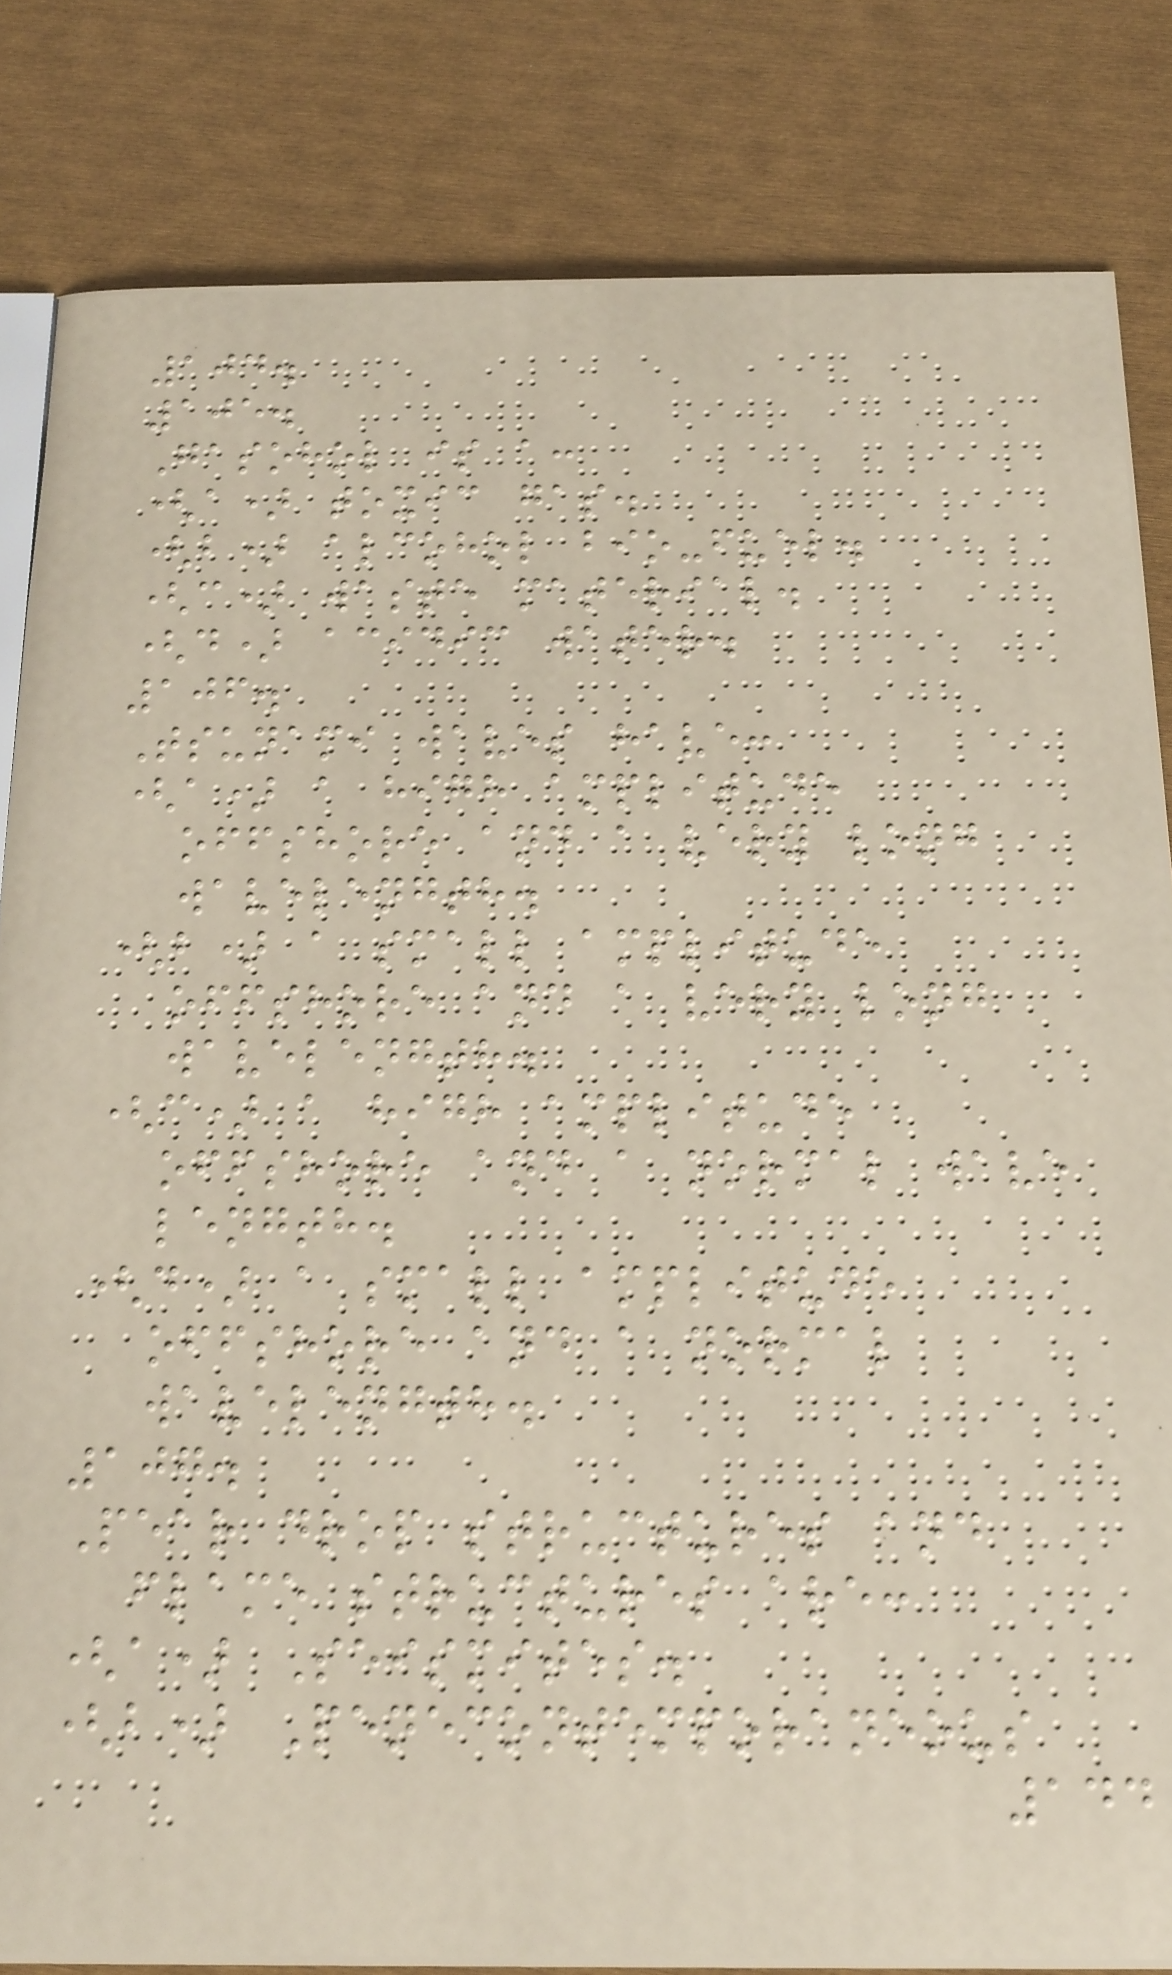104.
105.
Gasohol is a:
(a) toxic gas.
(b) alcohol bio-fuel.
(c) waste material.
(d) acidic water.
106.
Tsunami waves have:
(a) a high amplitude
offshore and a very long
wavelength.
(b) a small amplitude
offshore and a very long
wavelength.
(c) a high amplitude
offshore and a normal wave
length.
(d) a small amplitude
offshore and a normal
wavelength.
107.
Pear drop structures and
flame structures are:
(a) Seismites.
(b) Penecontemporaneous
144
